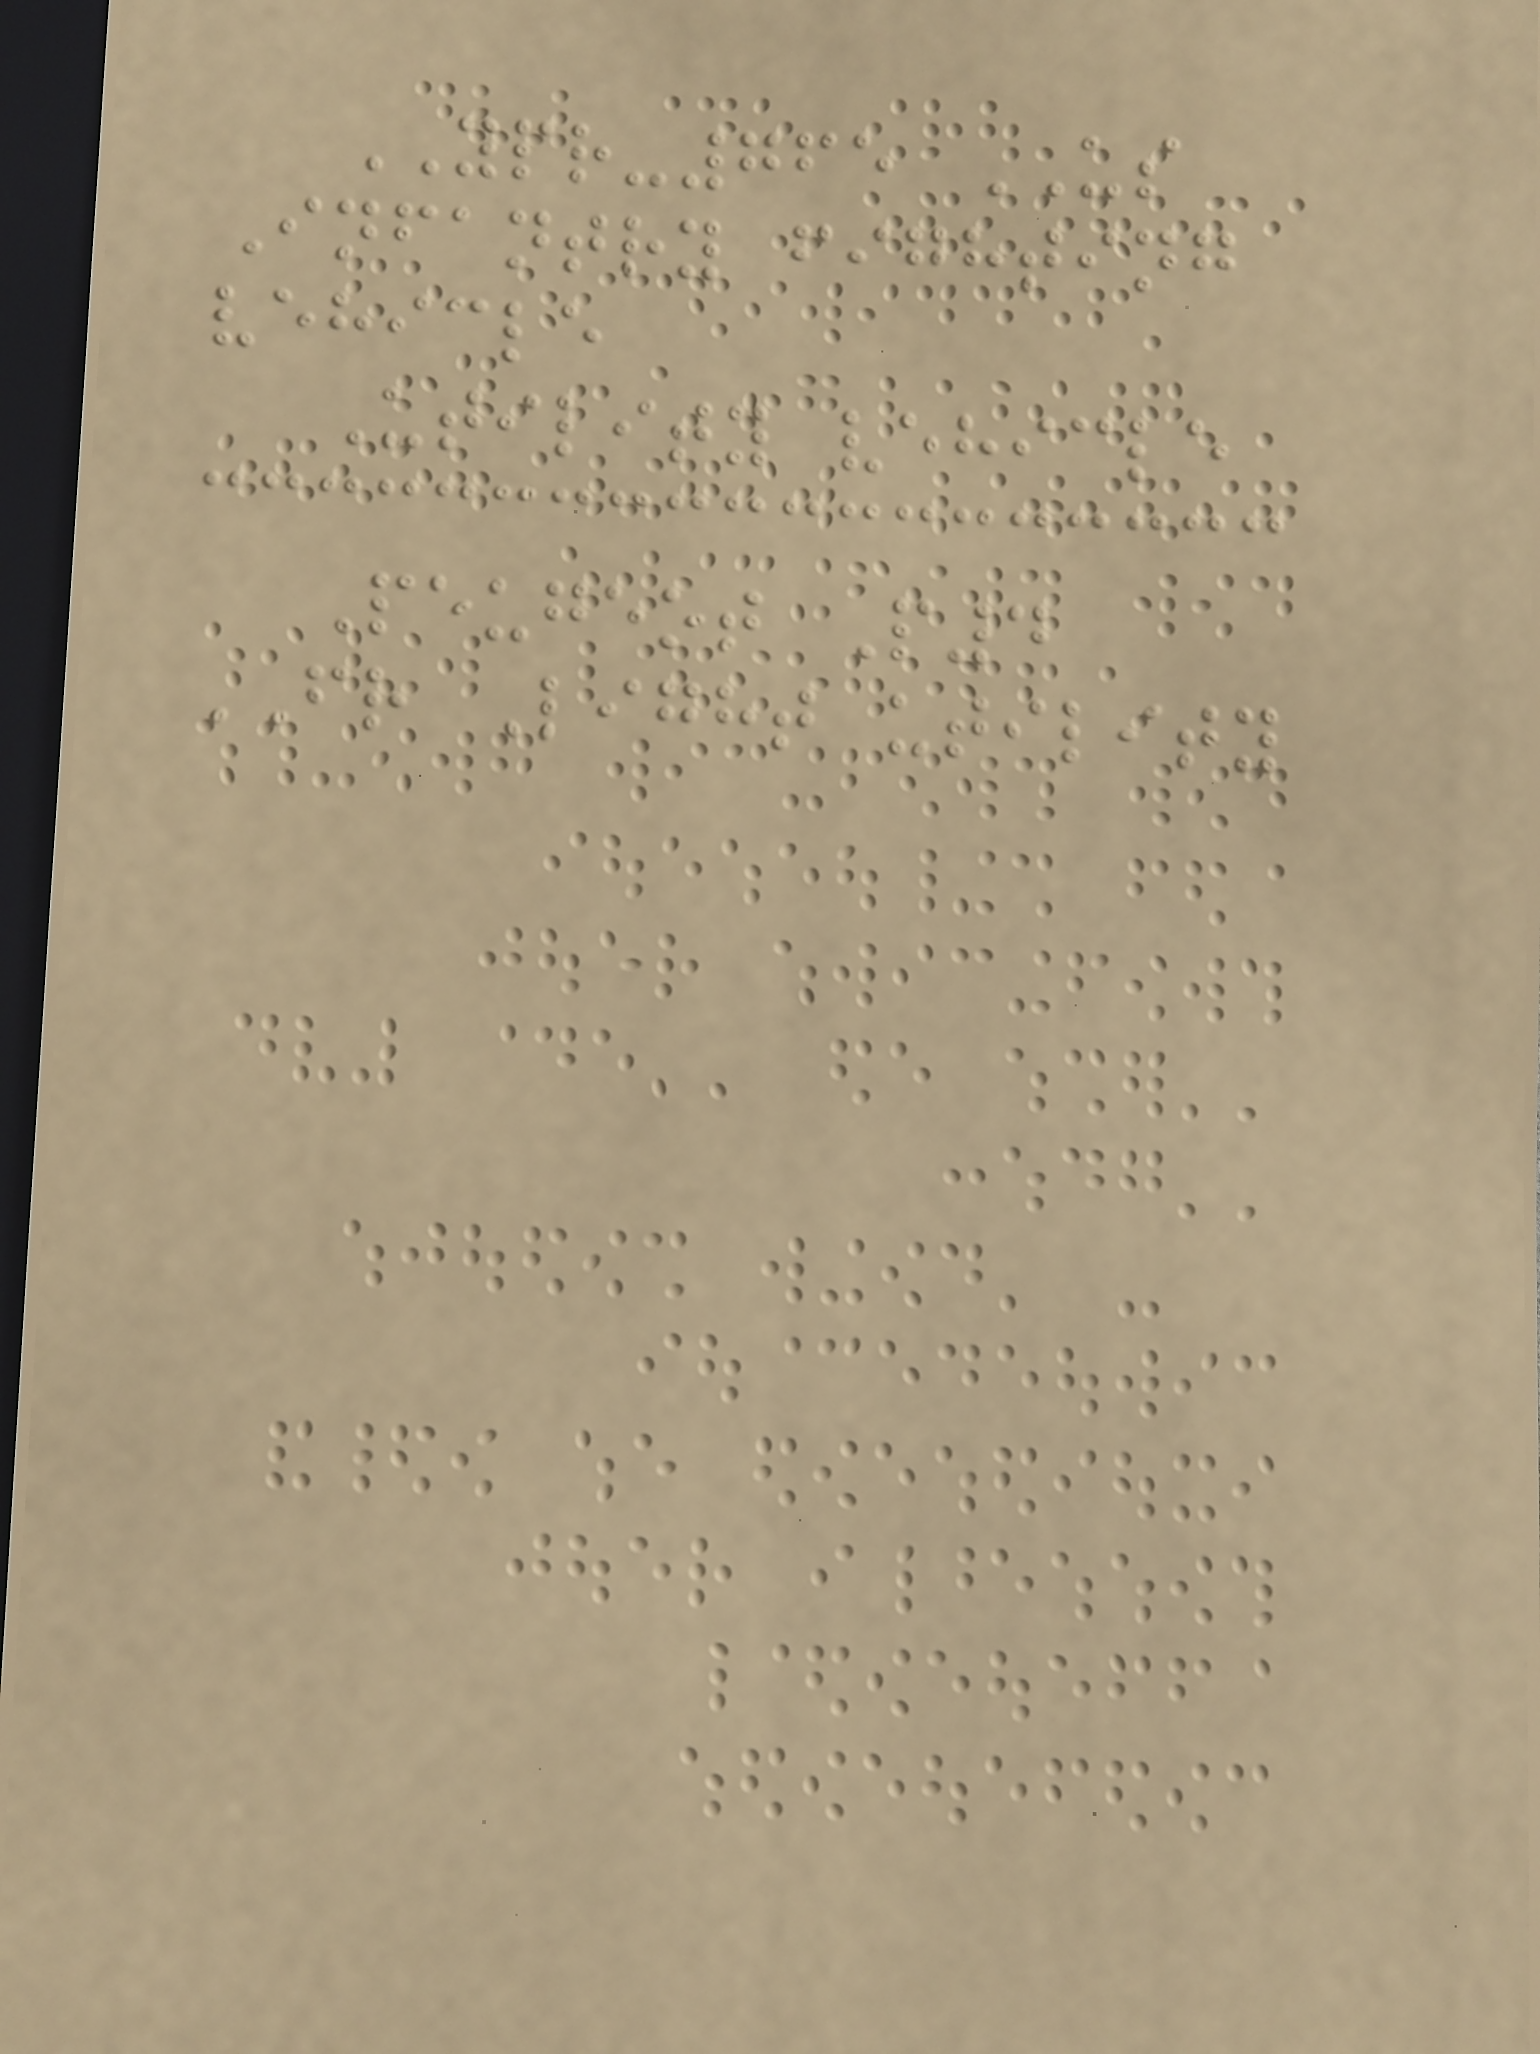YPR-765 US
Infantry fighting
vehicle
Utility vehicle
Peugeot P4
FR Light utility
